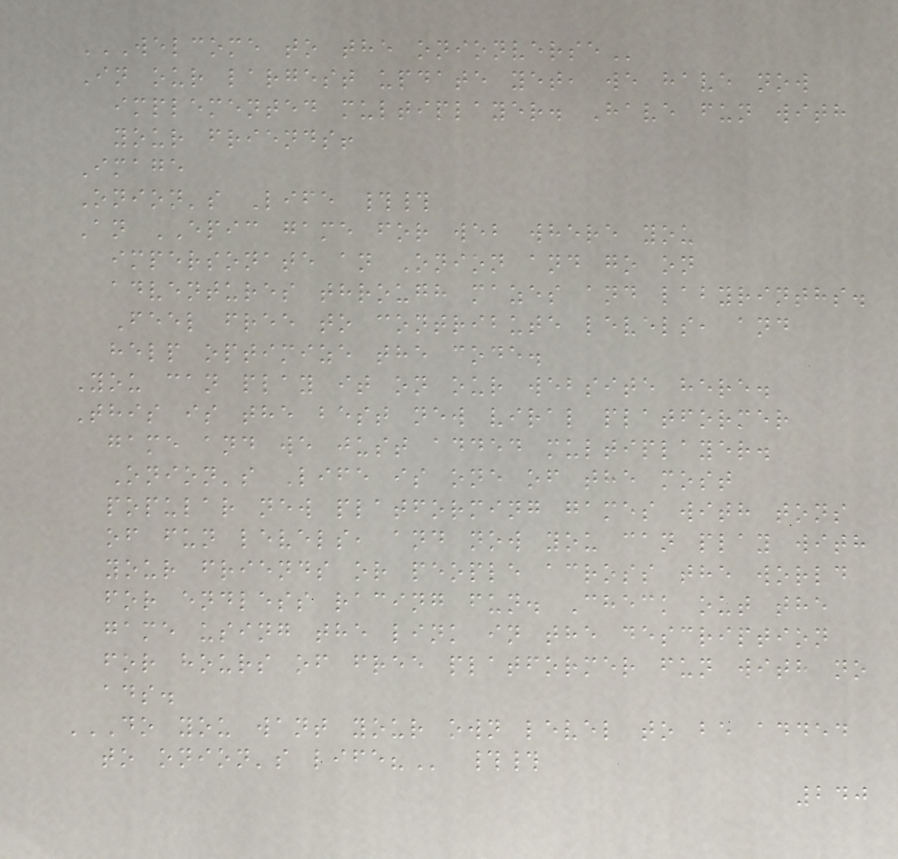WELCOME TO THE ONIONVERSE
In our largest update yet, we have now
implemented multiplayer. Have fun with
your friends!
Image
Onion's Life ##
An EPIC game for web where you
impersonate an Onion and go on
adventures through mazes and labyrinths.
Feel free to contribute levels, and
help optimize the code.
You can play it on our website here.
This is the best new viral platformer
game and we just added multiplayer.
Onion's Life is one of the most
popular new platforming games with tons
of fun levels, and now you can play with
your friends or people across the world
for endless racing fun. Check out the
game using the link in the description
for hours of free platformer fun with no
ads.
DO YOU WANT YOUR OWN LEVEL TO BE ADDED
TO ONION'S LIFE? ##
240
